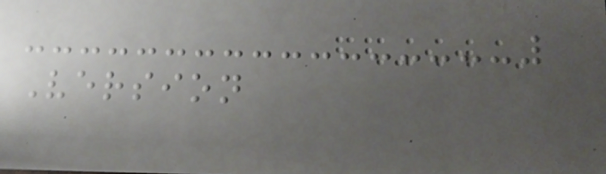Version
